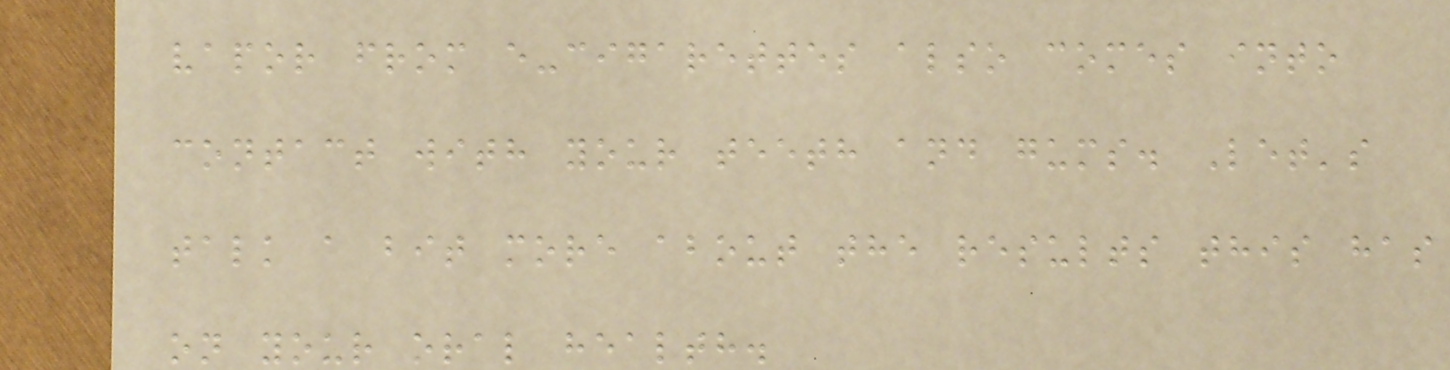vapor from e-cigarettes also comes into
contact with your teeth and gums. Let's
talk a bit more about the results this has
on your oral health.
